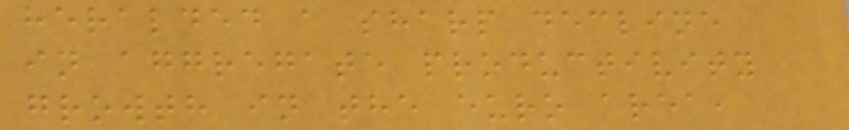heralded a sharp decline
in aggregate productivity
growth in the euro area,
